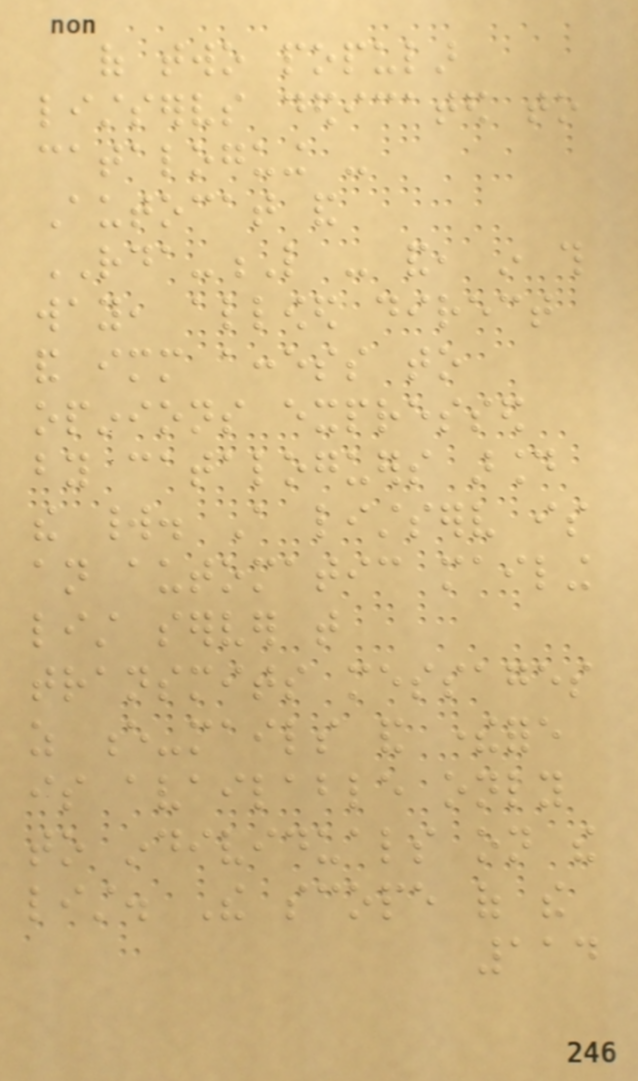of two popular
listservs dedicated to
cataloguing -
Autocat and
RDA-L - and, in this
way, allowed direct
and immediate access to
opinions expressed
by cataloguers around
the world. A listserv is
an automatic mailing
list server that
transmits messages
as e-mails and therefore
is available only
to individuals on the
list. The scope of the
114
